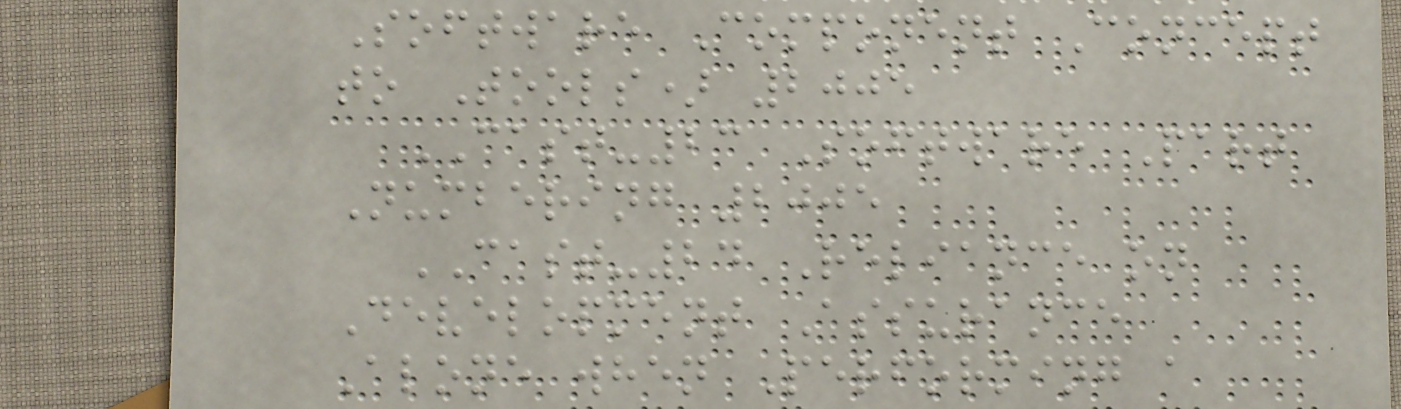Software Component Concept
to Tools) 2005
CAST-23 Software Part
Numbering 2005
CAST-24 Reliance on
Development Assurance
Alone when Performing a
